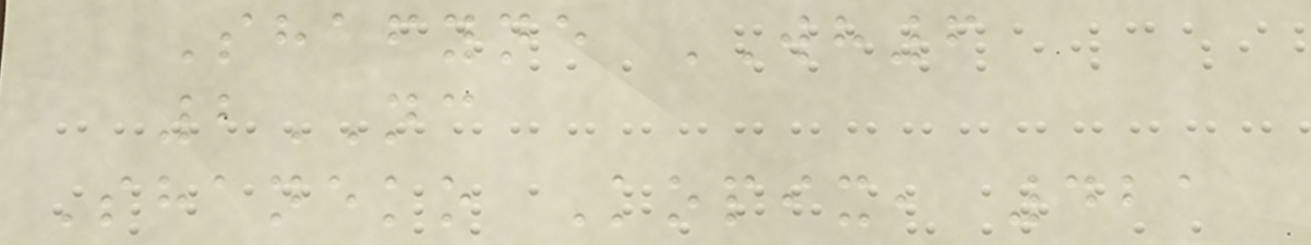Shafyne WH6
2NC
Shaneko Kopix, 421
